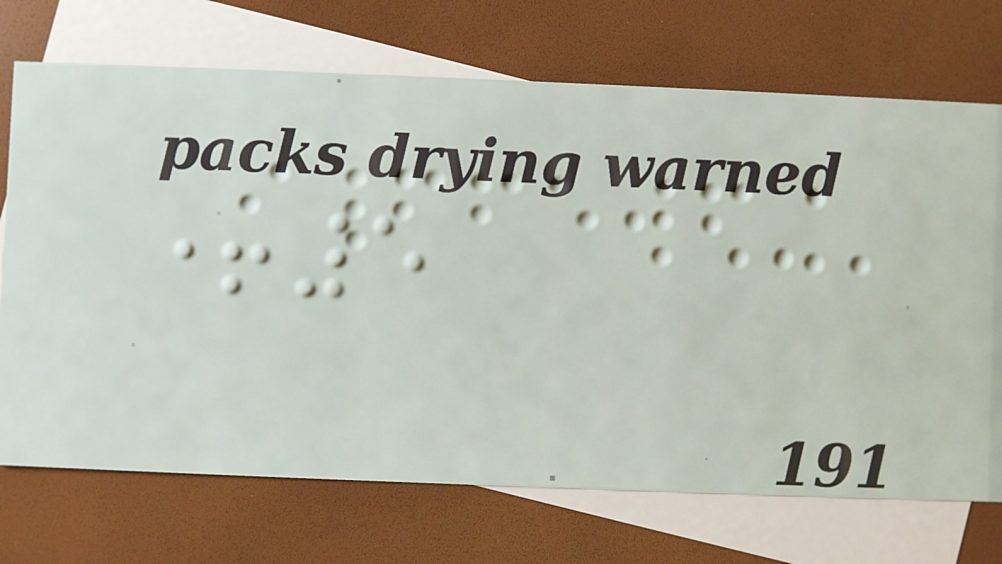+5
